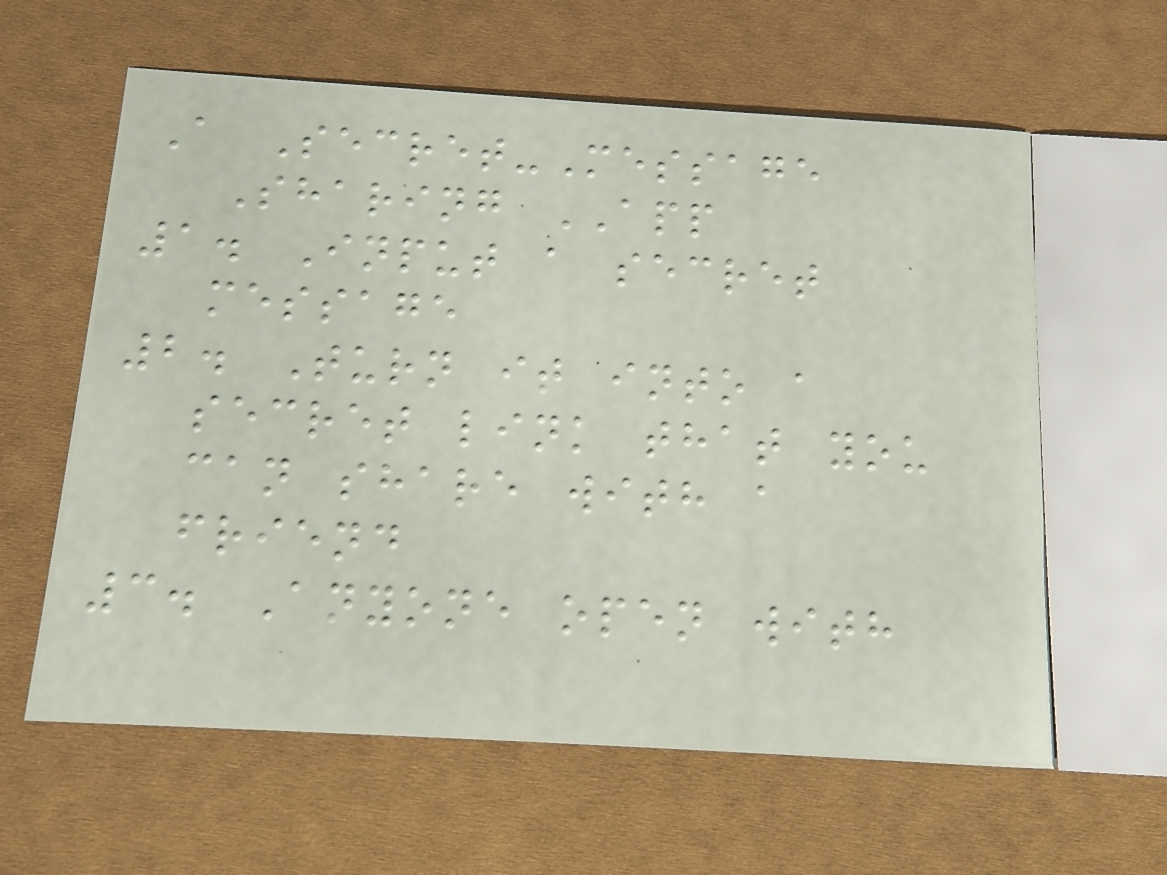A Secret-Message
Sharing APP
1. Input a secret
message
2. Turn it into a
secret link that you
can share with a
friend
3. Anyone open with
